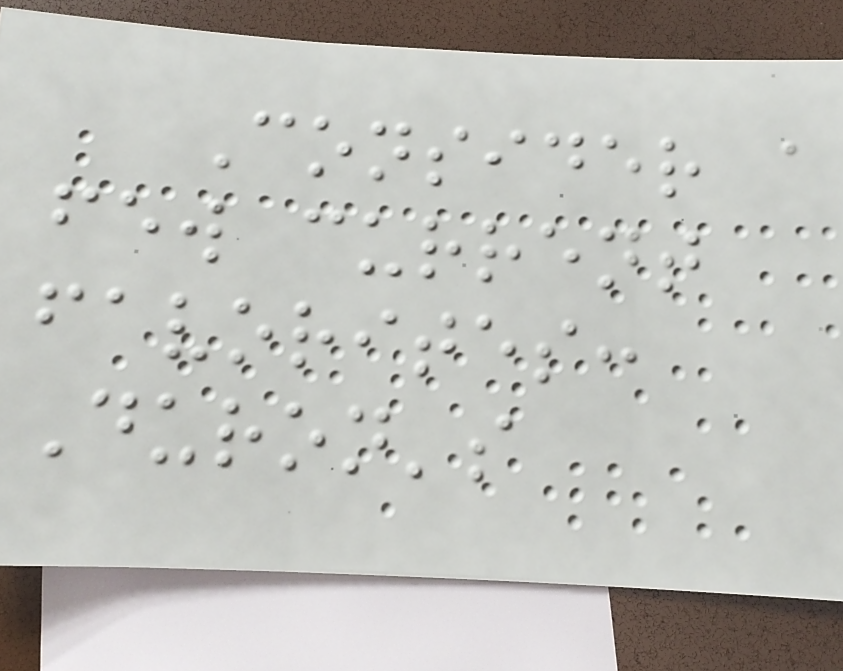Consider a
few current
favorites:
Duron's
